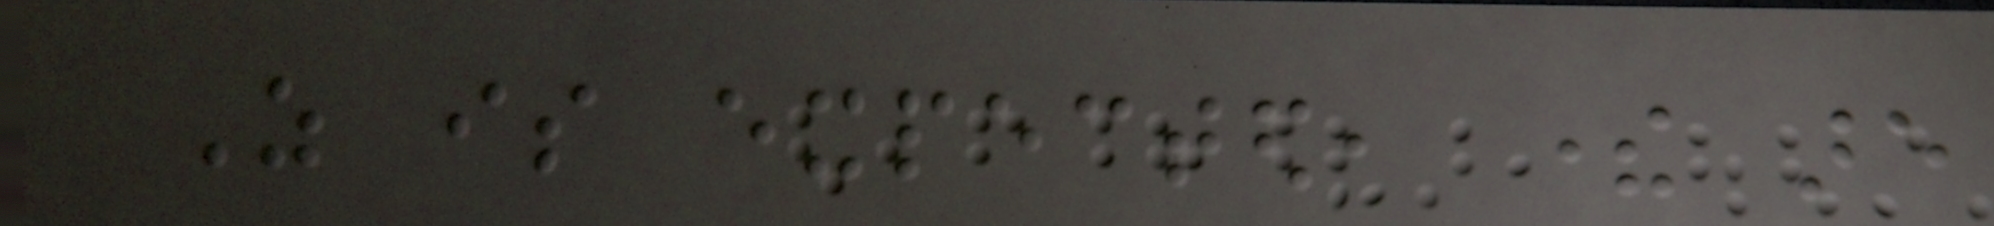As is expected, there are
